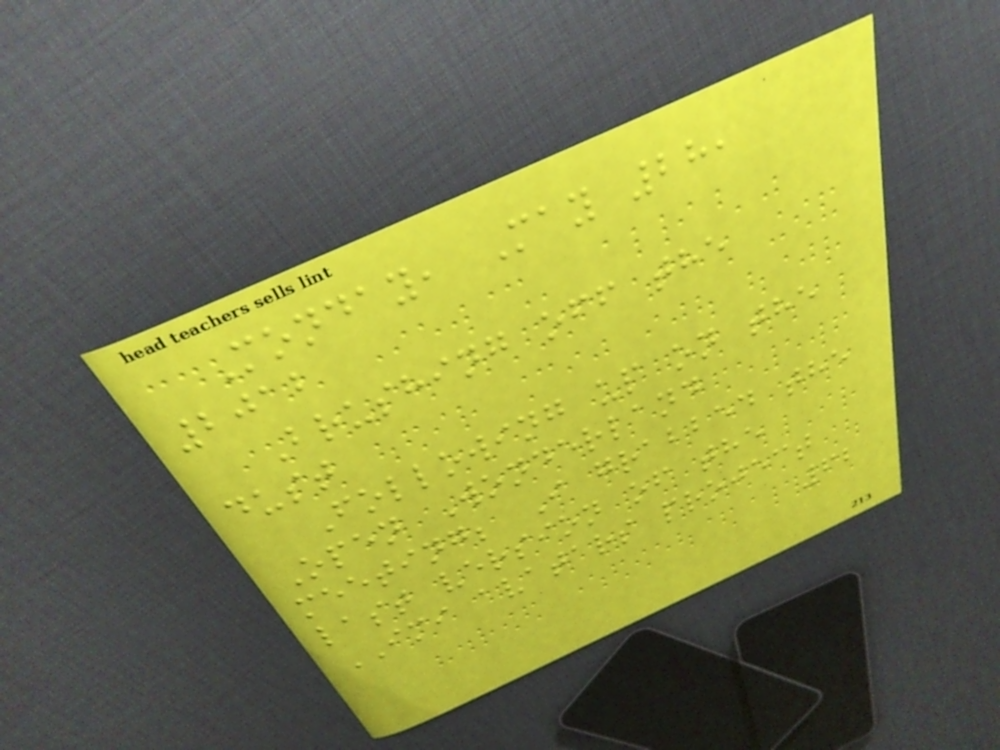Monday, May 28,
2012
Brushing off the
dust
Following up on the
Open Wonderland
meeting; I grabbed the
last version of the
IMI avatars project
62
